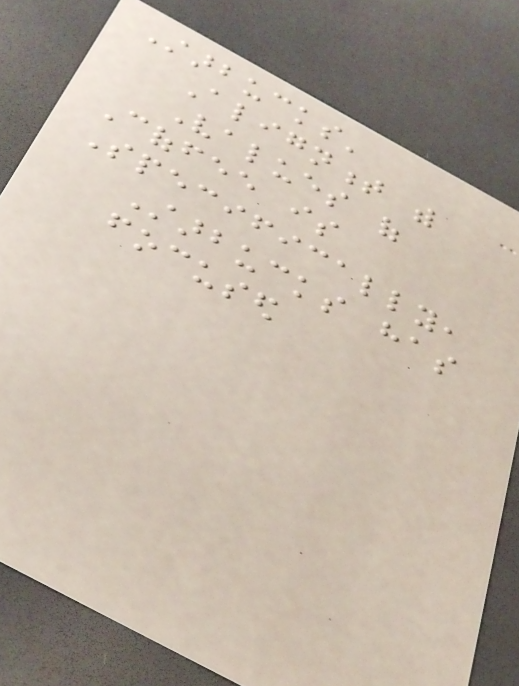Starbucks'
Alignment with
Values of
Coffee is
Specifically,
Starbucks has
focused
